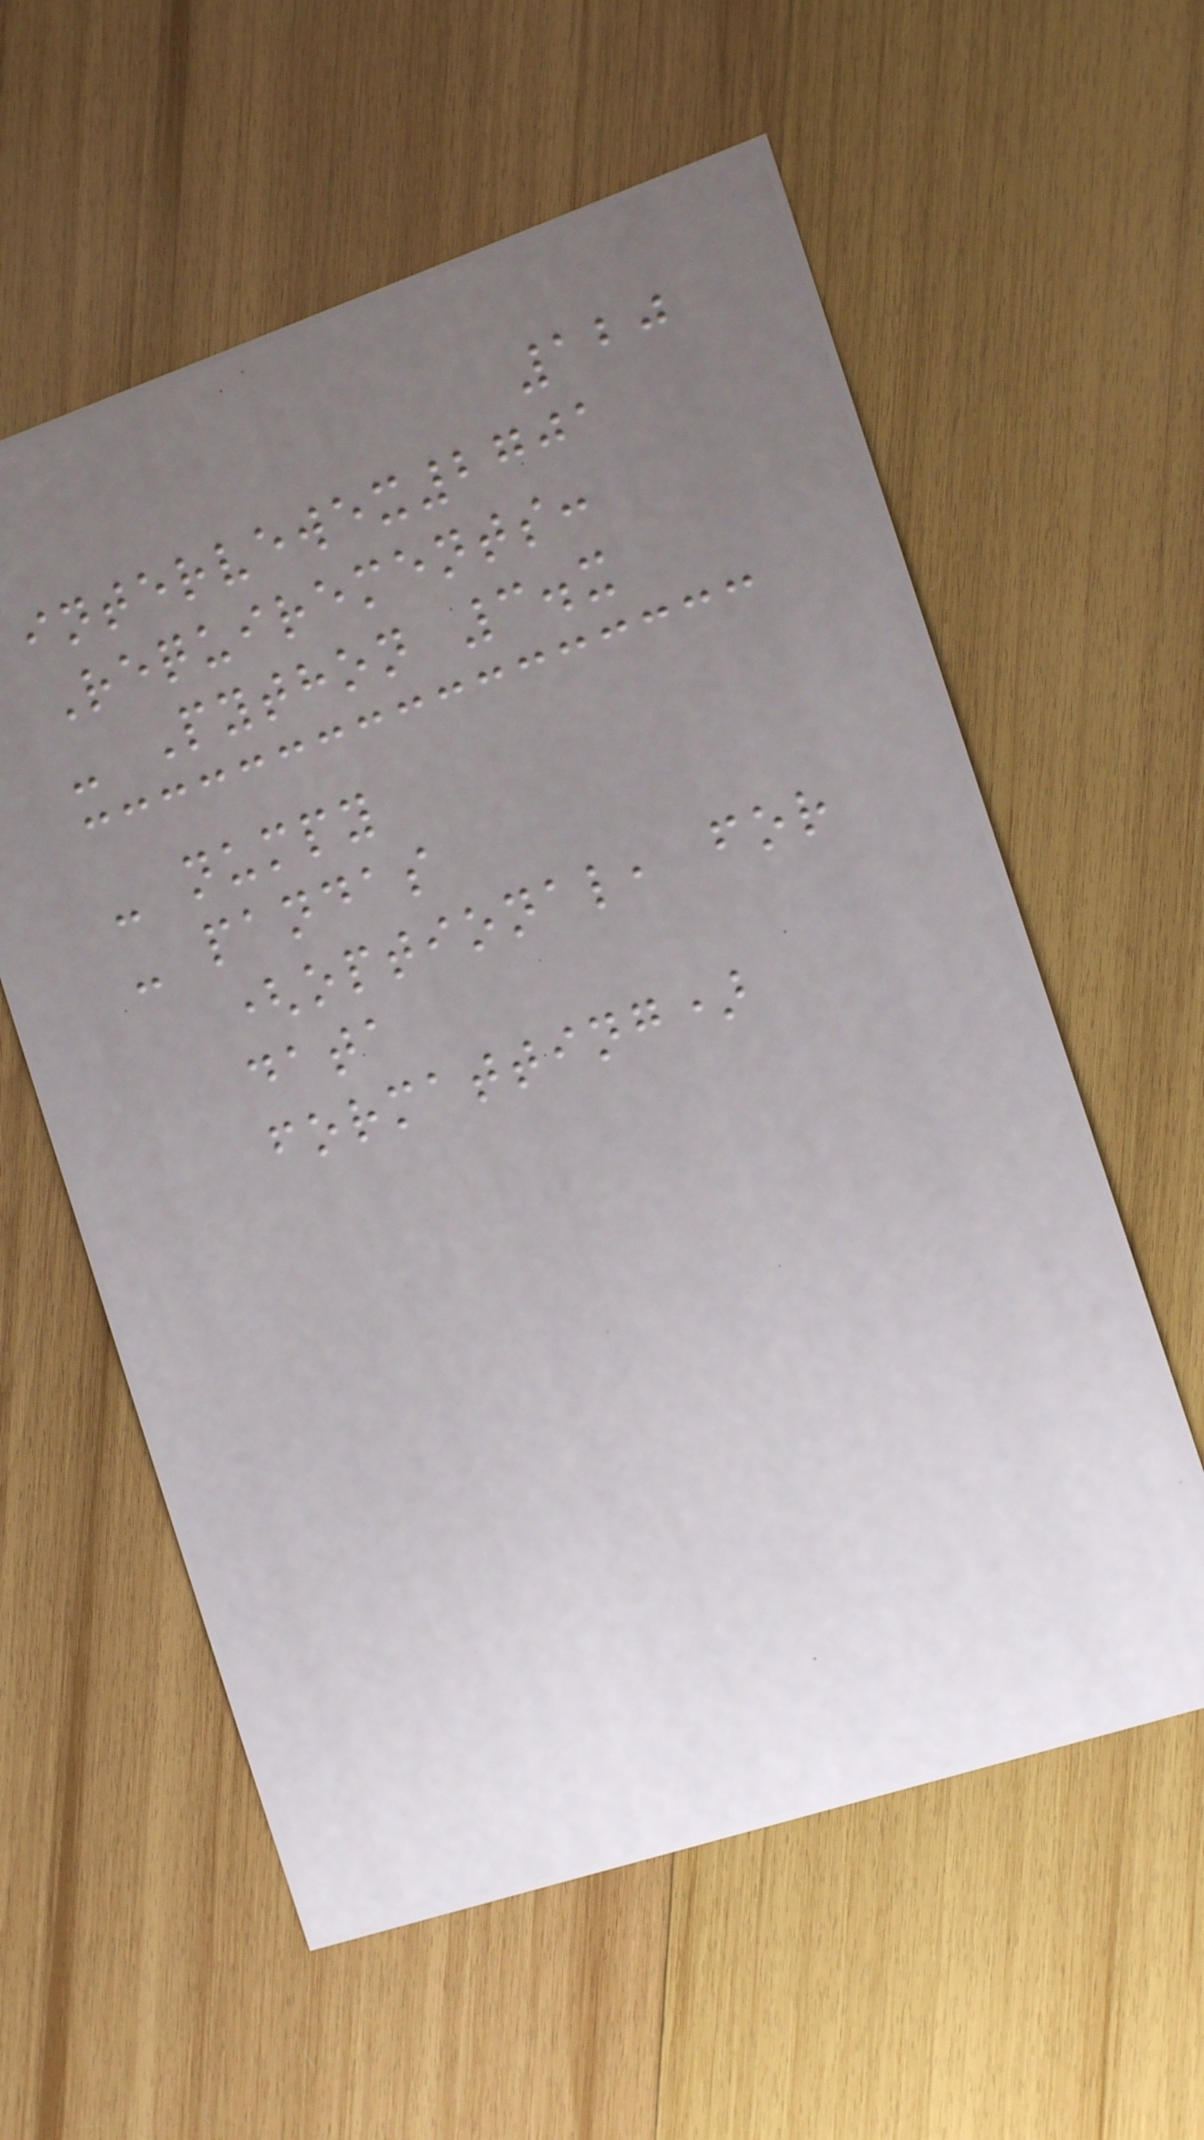120
intervewex2701
Requirements:
- Python 3.x
- numpy
- pandas
(optional, for
data
formatting)
